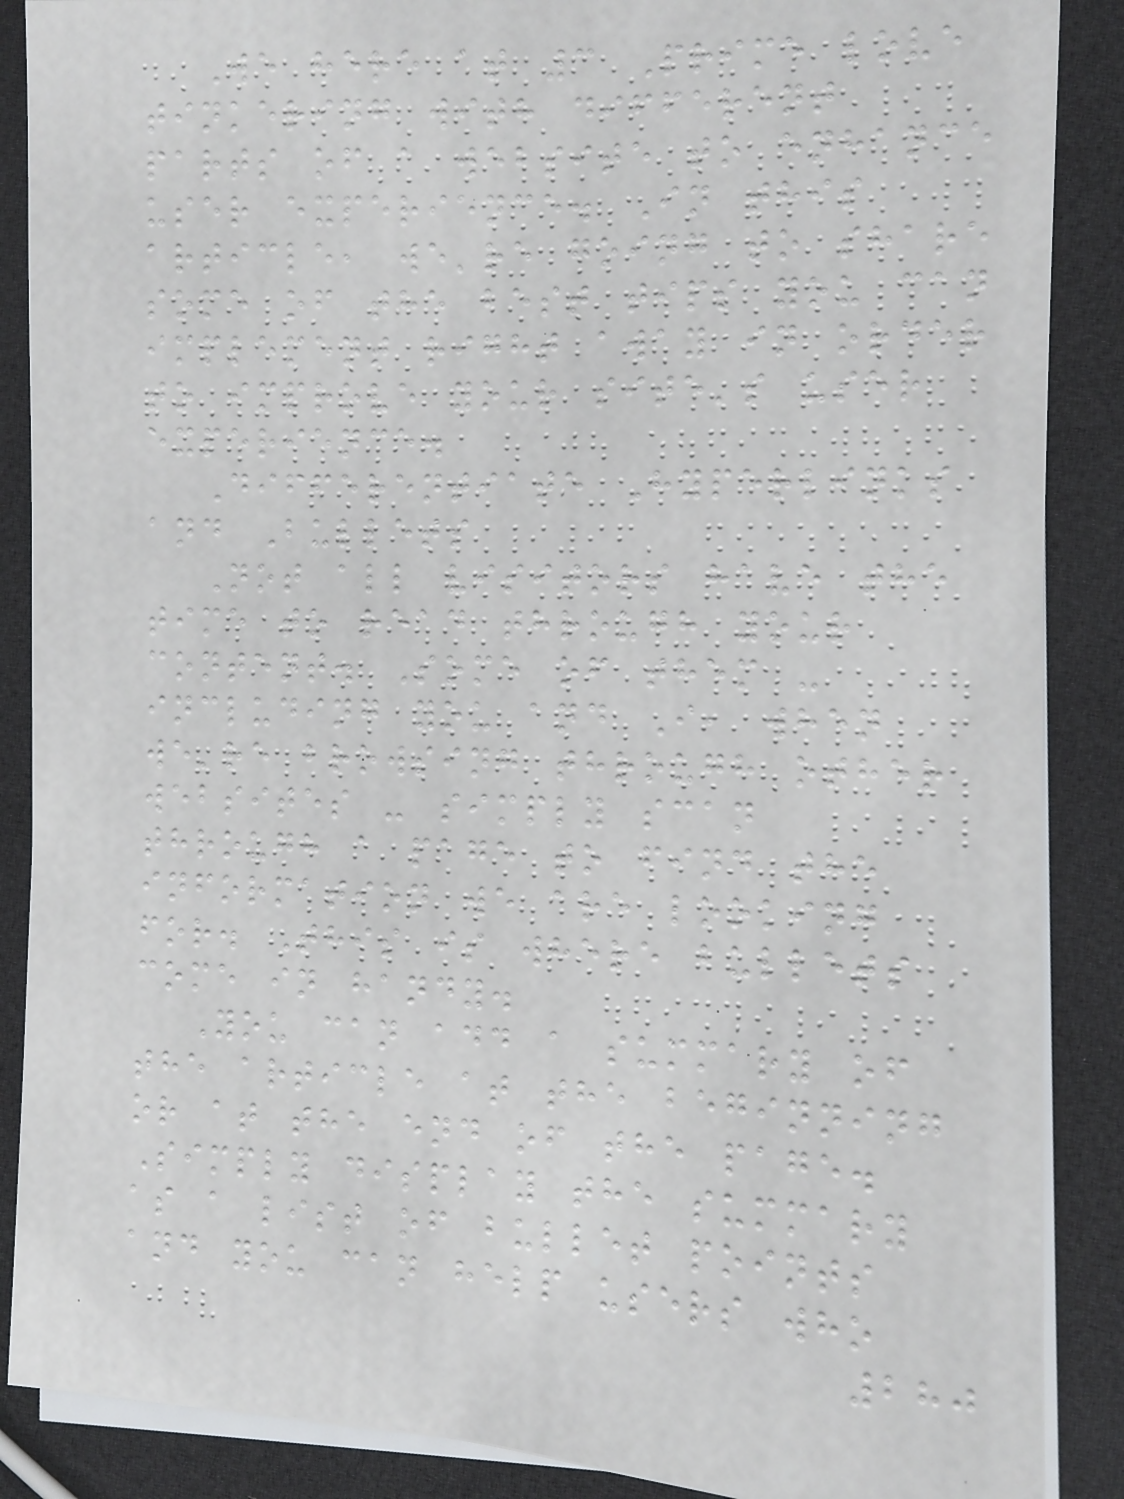We here at 3 Prime love
tinkering with different
parts of a website to enhance
user experience. In this
article, we're going to share
some of the best tips you can
implement right away in order
to improve your site's user
experience.
Differentiate Hyperlinks
and Bullets
Not all visitors have the
time to read through your
content. Some of them -
including you and I, when
we're browsing through other
websites - simply scan
through a page to find the
information we are looking
for. This is where bullets
come in handy.
You can add a summary of
the article at the beginning
or at the end of the page.
Simply display the summary
as a list of bullet points
and you can help users who
280
